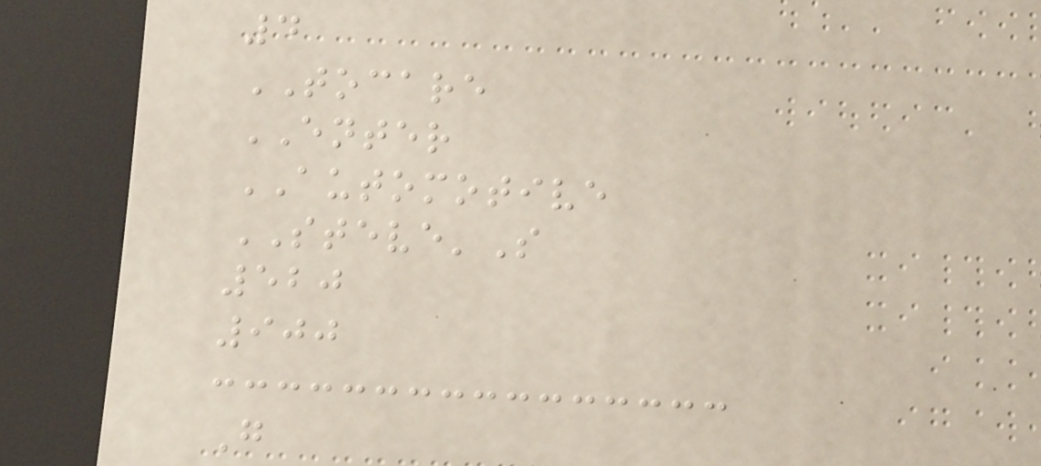4
TOCARE
ENTER
AUTOMOTIVE
STEVE'S
520
900
G
